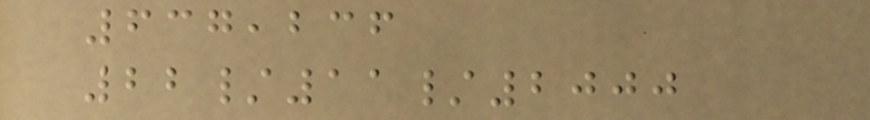637,236
22/11/2000
